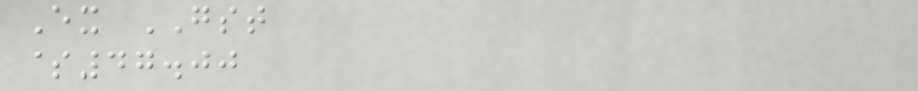Ex GST
$47.00
